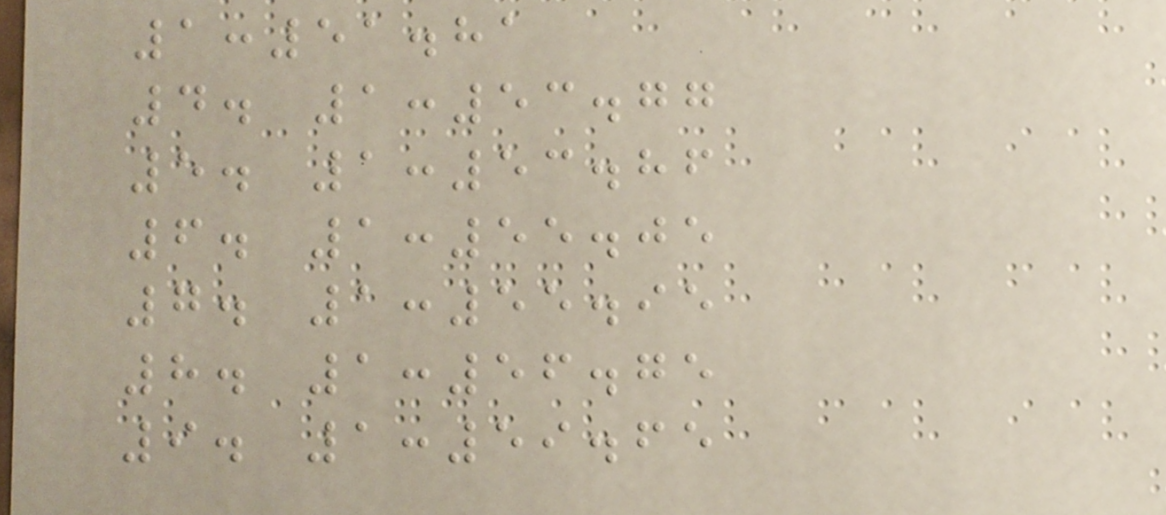1:51.81
4. 1:53.77
5. 1:53.86
6. 1:55.05
7. 1:55.95
8. 1:56.75
9. 1:59.65
